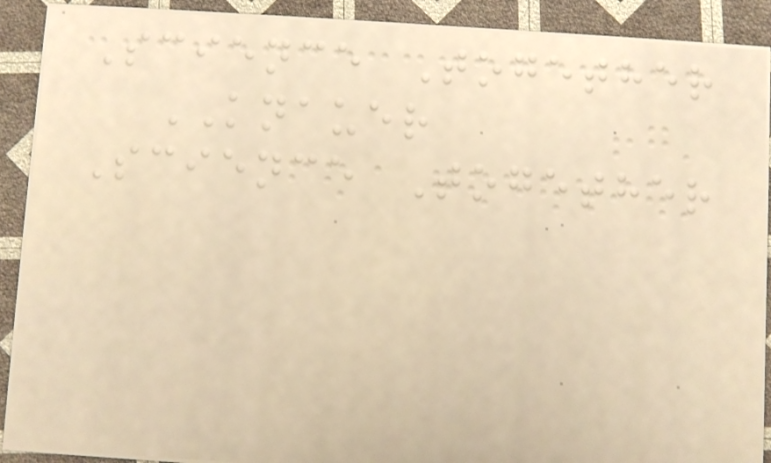Science Together
KNAUER
Science Together
